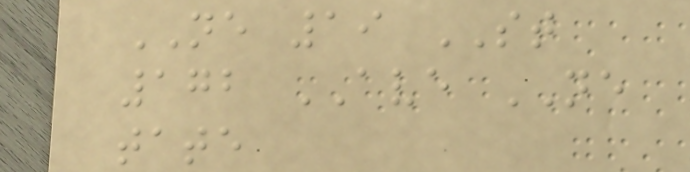NE 19 ST
172 AVE NE
tate
